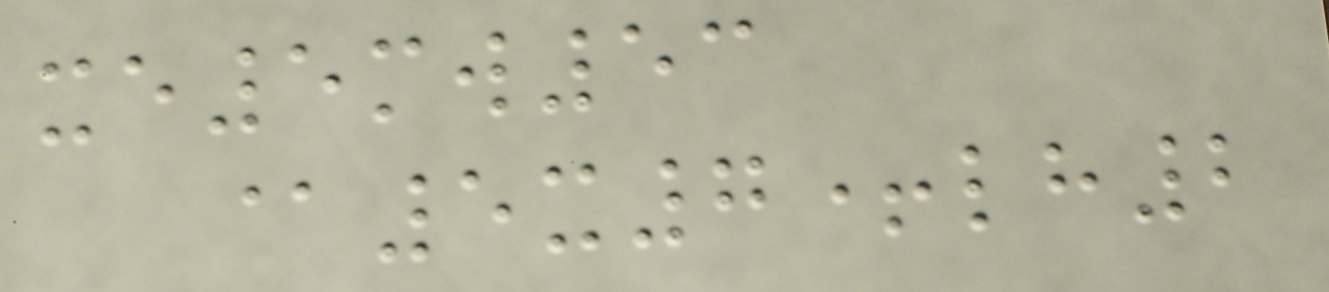xe5mw53
@5x7+lh2
